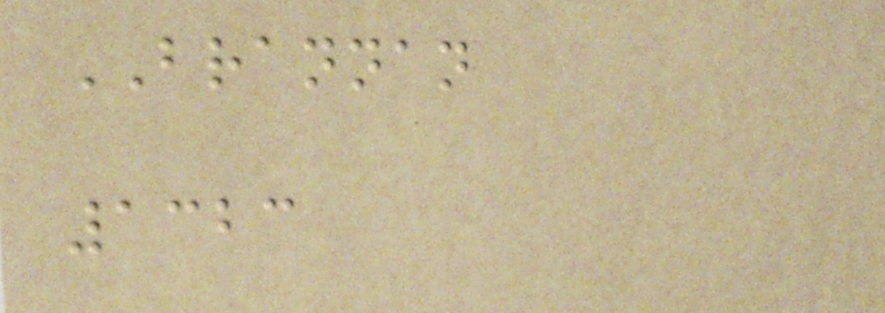BRANNAN
1323
